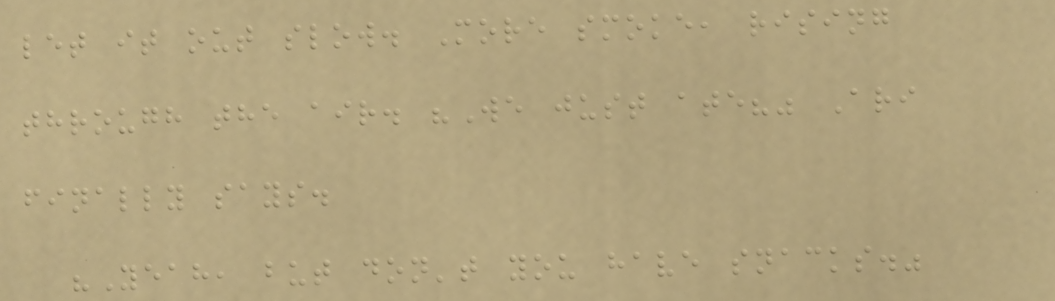let it out slow. More smoke, rising
through the air. "We just ate?" Ari
finally says.
"Yeah, but don't you have snacks."
